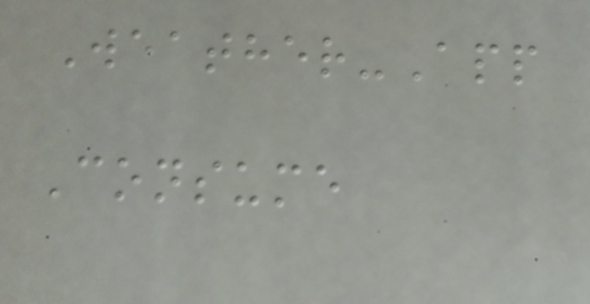Weather-App
Consume
